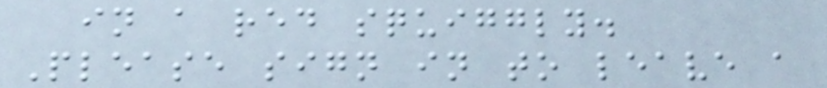in a red squiggly.
Please sign in to leave a
